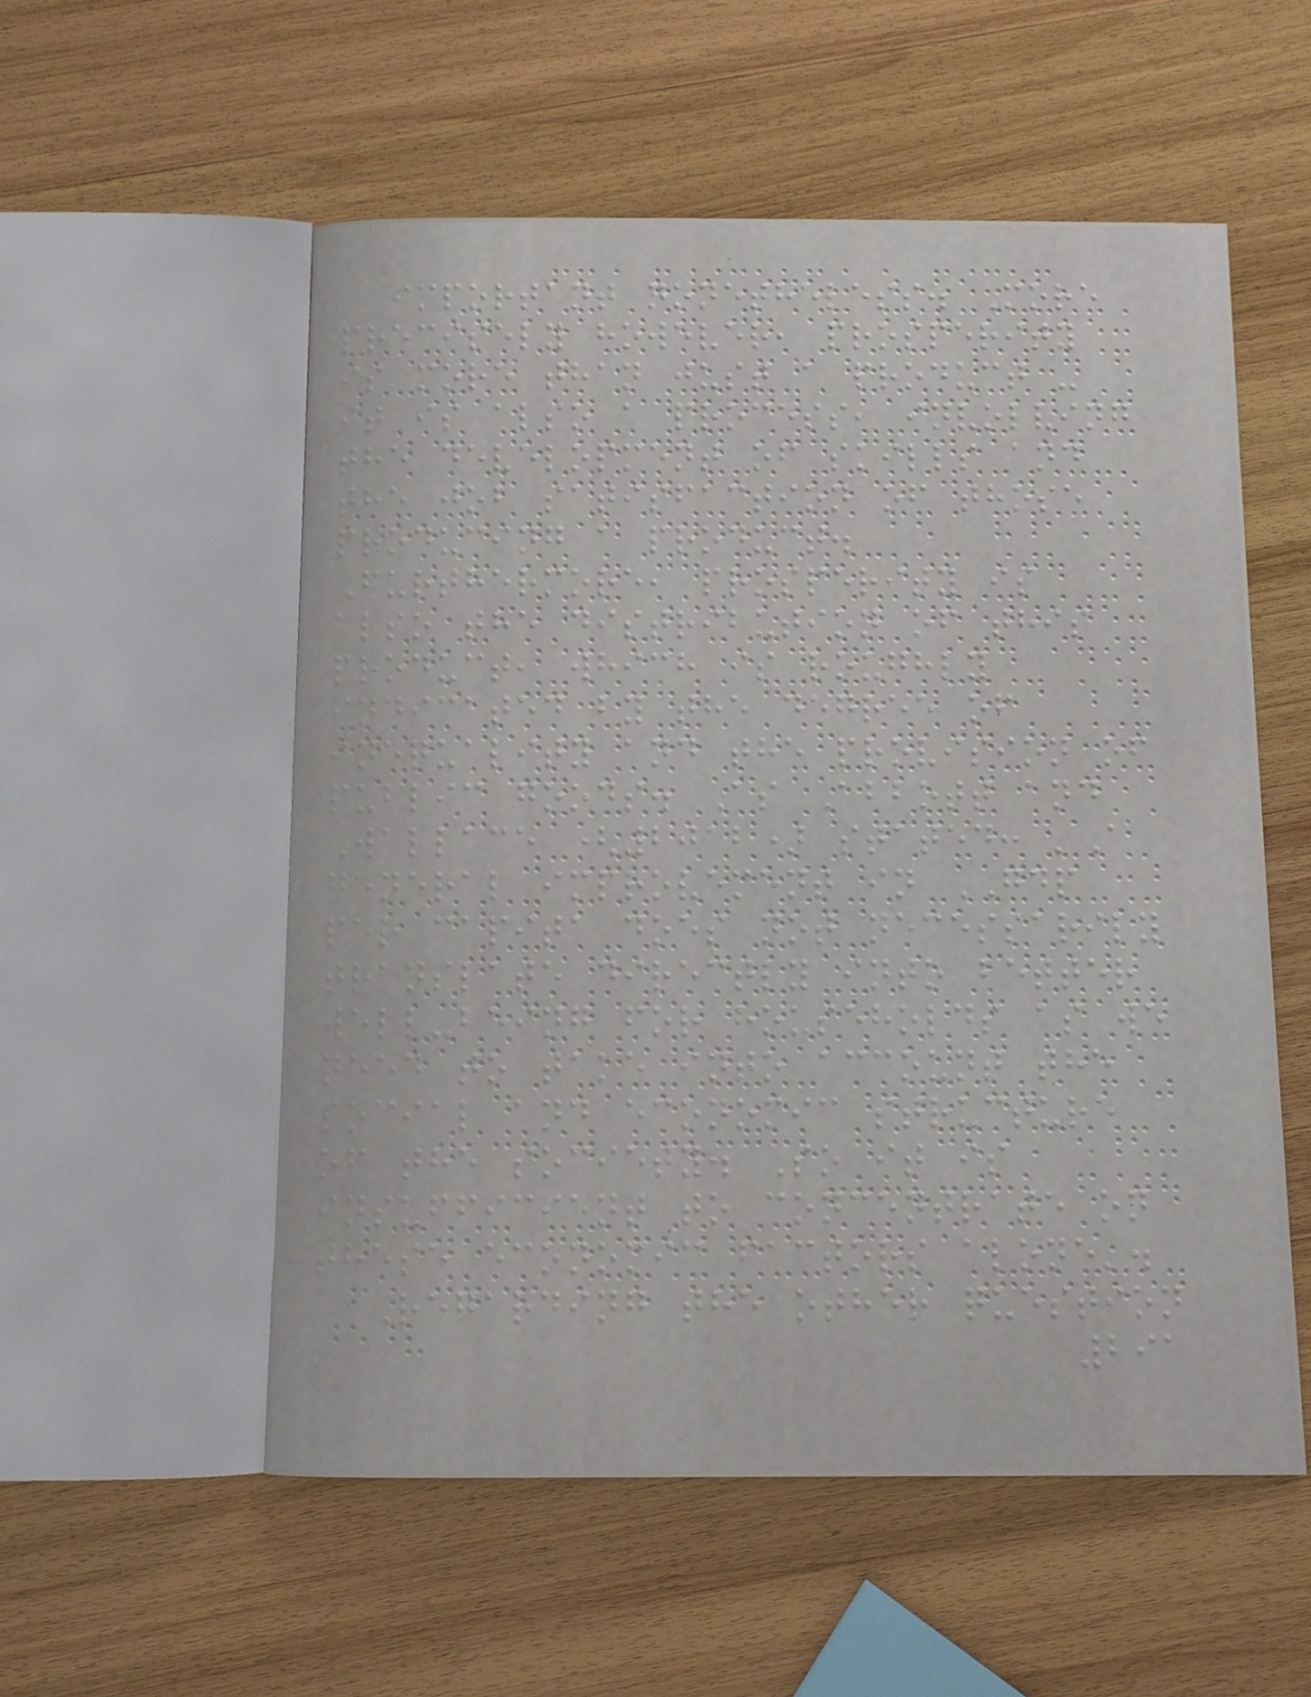important nonetheless. More
precisely however, prosperity
is more than just a product -
it is also a process, involving
the development of skills and
the job satisfaction of those
producing a product.
Furthermore, prosperity is
also the distribution of this
product, which is roughly
indicated by the degree of
inequality and the provision of
public goods. As Abbott and
Wallace (2012) stated: 'A
general improvement in GDP
per capita does not necessarily
translate directly into better
well-being for households as we
need to take into account the
social and economic structure
of the society. So it is
insufficient to concentrate on
these economic factors alone'.
Regarding the other question
291
